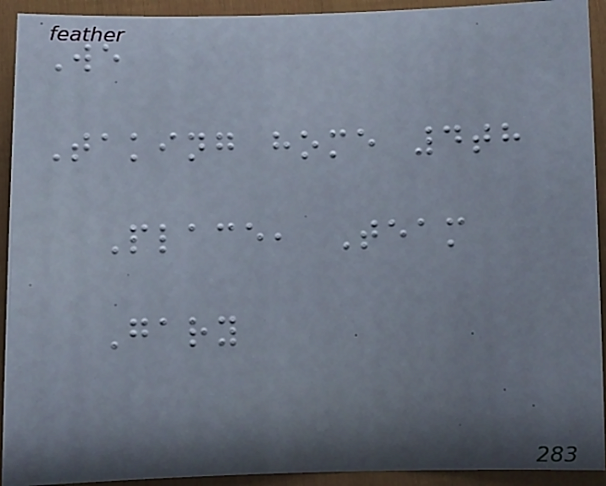We
Taking home 4th
Place, Team
Gary
